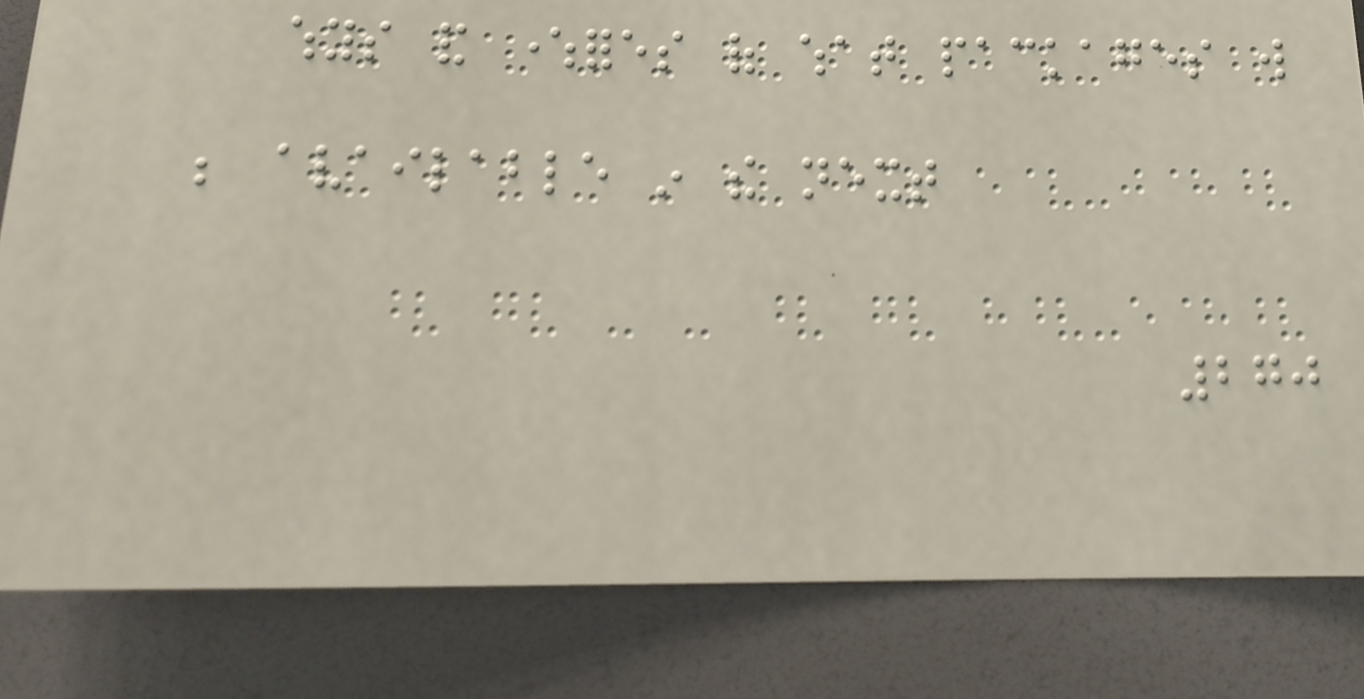whys and wherefores of what packages will
be available in the next
270
